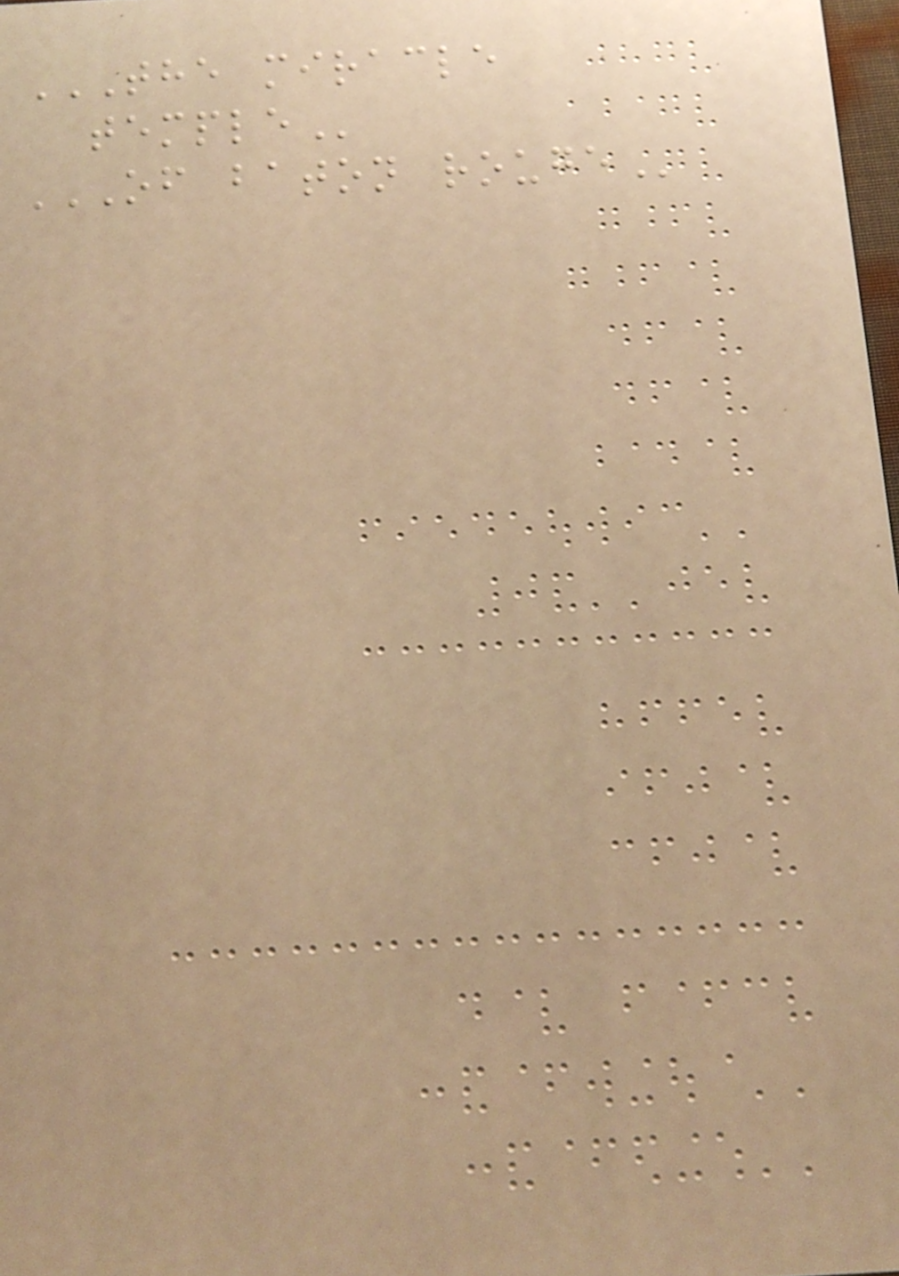THE MIRACLE
TEMPLE
OF BATON ROUGE
